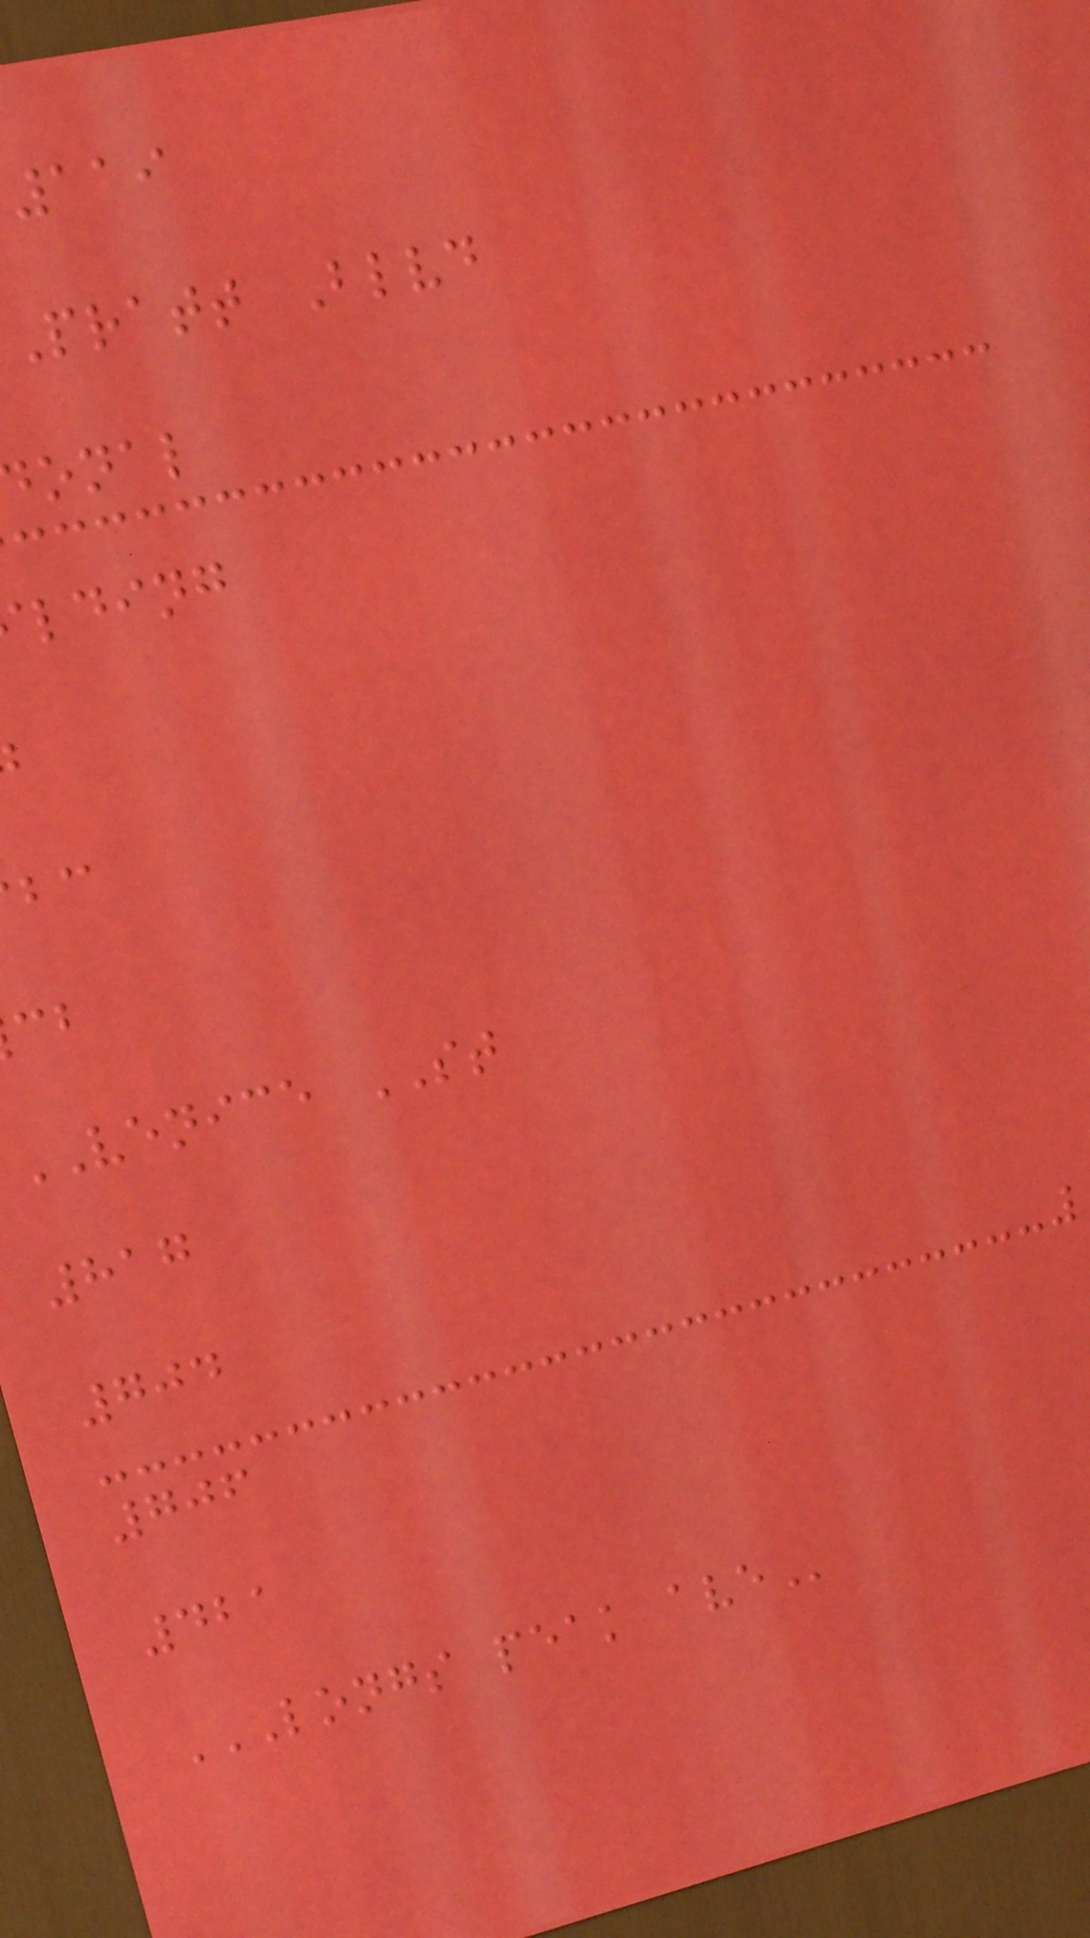119
Pratt Blvd
onal
lding
VENICE ST
817
704
706
421
LONGS PEAK AVE
